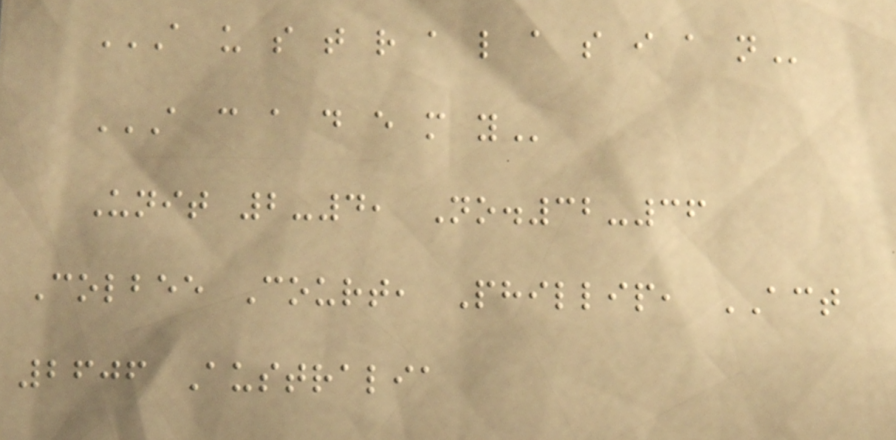A U S T R A L A S I A N
A C A D E M Y
Unit 2-4, No.32-36
Colbee Court, Phillip, ACT
2606 Australia
